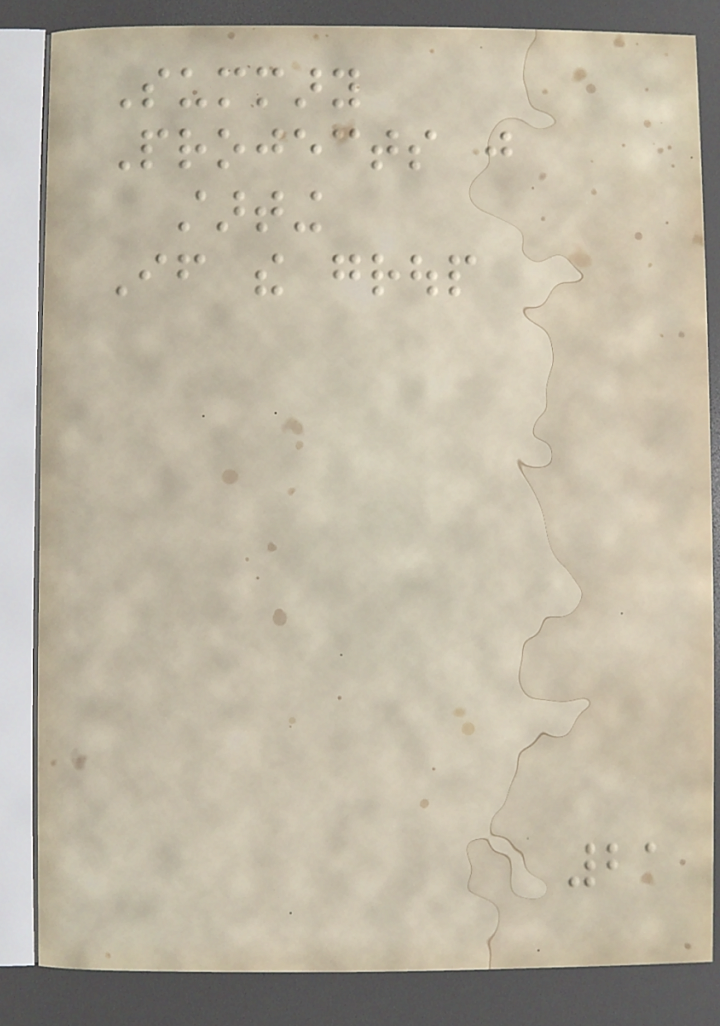Summary
Projects just
starting
If the group
21
